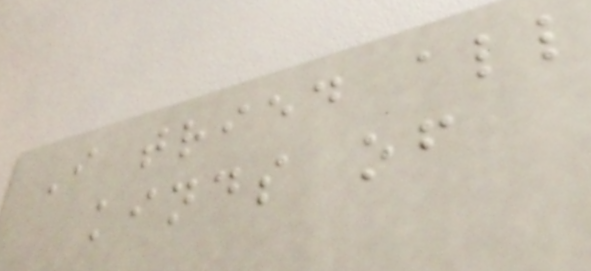I tried all
kinds of
